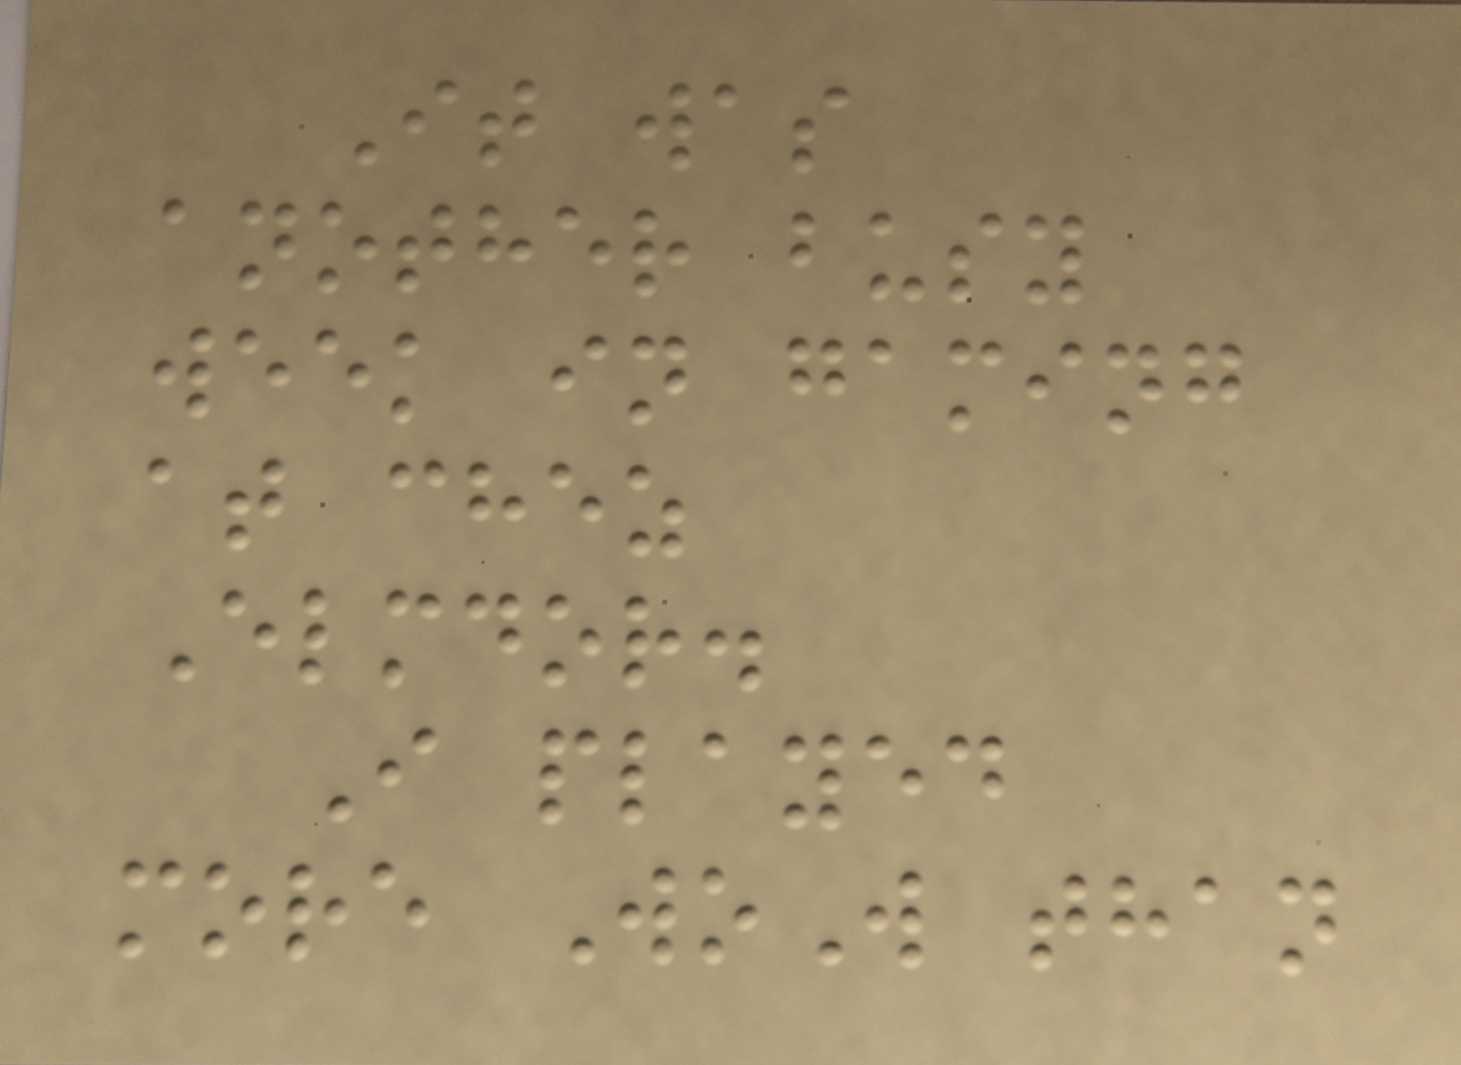It was
another busy
week in gaming
at chez
Elmdor.
I played
more WoW than
